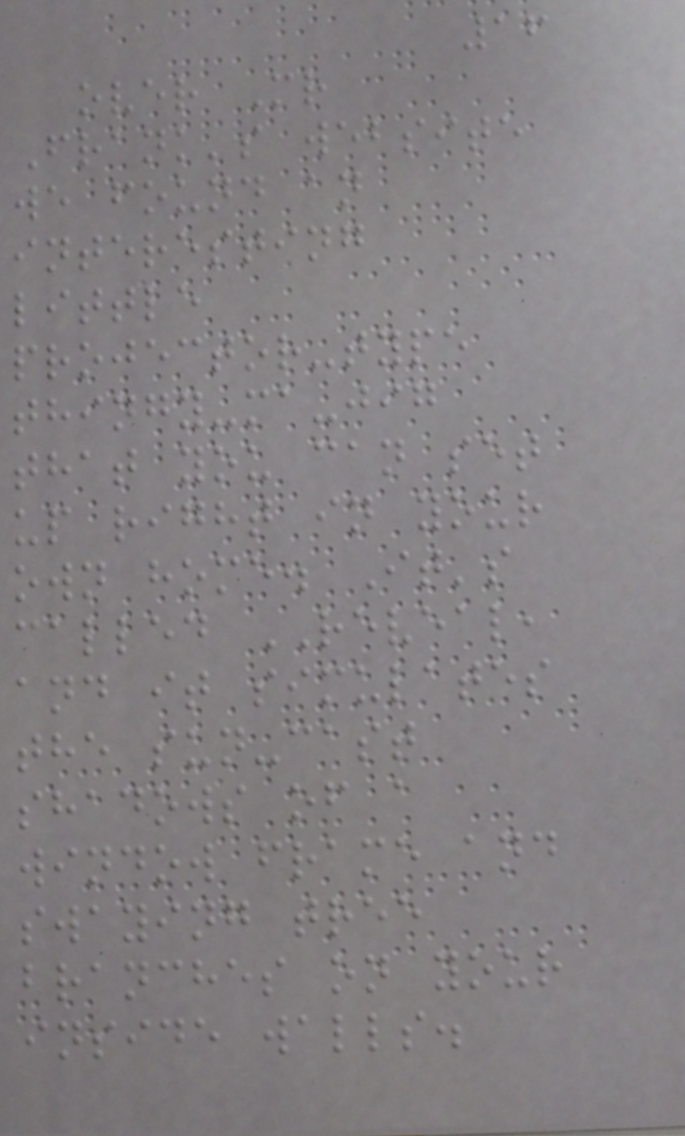16
over Mr
Frank's website
we found an
interesting
little
projector-type
thingy-ma-jig
that you can set
up right in your
own home. It's
called REVEAL,
and it simulates
the sun-cast
shadows of a
window frame and
swaying tree
branches on your
inside walls.
